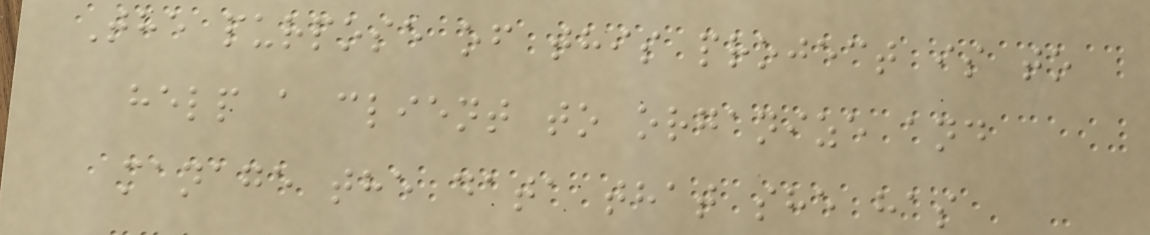The purpose of this project is to
help a client to organize and
manage the data that she has
